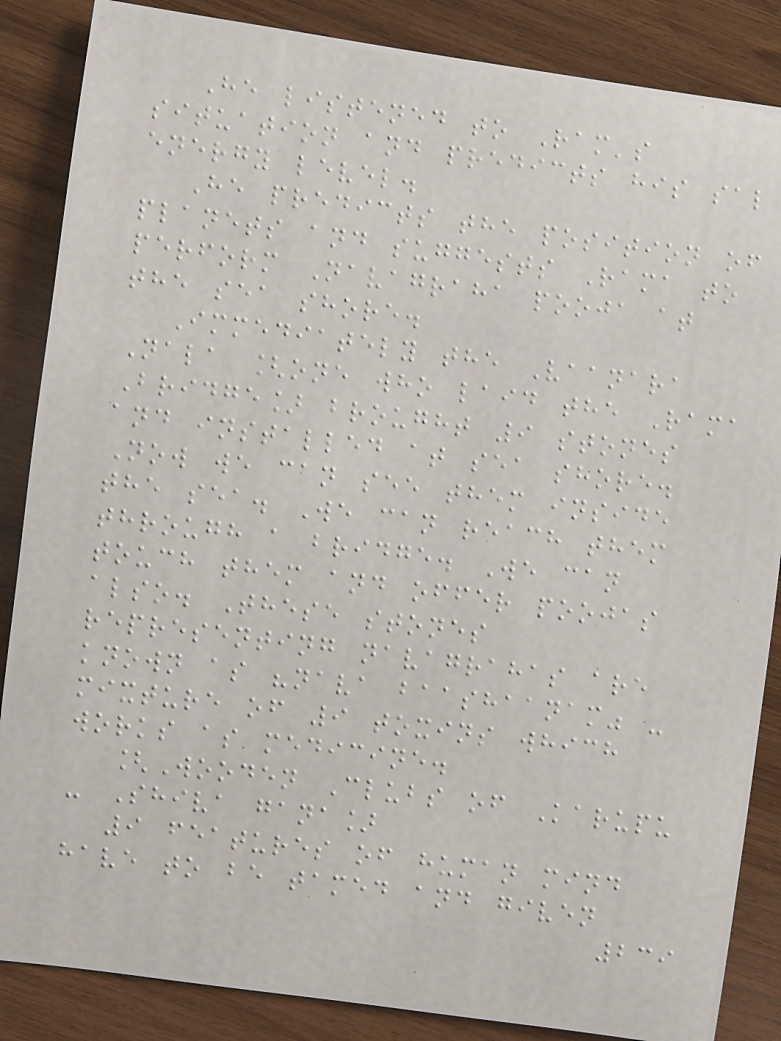He listened to Ram's
situation and predicts his sal
energy level.
He predicts the position of
planets and suggests Rama to
perform Navagraha pooja at
the sea shore.
Immediately the Vaanara
Nala [one who laid the Rama
Bridge] brought 9 stones
and installed at sea shore.
Now we can see them inside
the sea. We can reach them
through a bridge. We can
touch them and offer poojas
also. These stones
representing navagrahas are
known as "nava baashaanam" -
mixture of 9 toxins which
works as medicine.
[Wooden Clubs of Karupu
- Shiva gana]
9 features of human mind
have to be tamed and given
239
